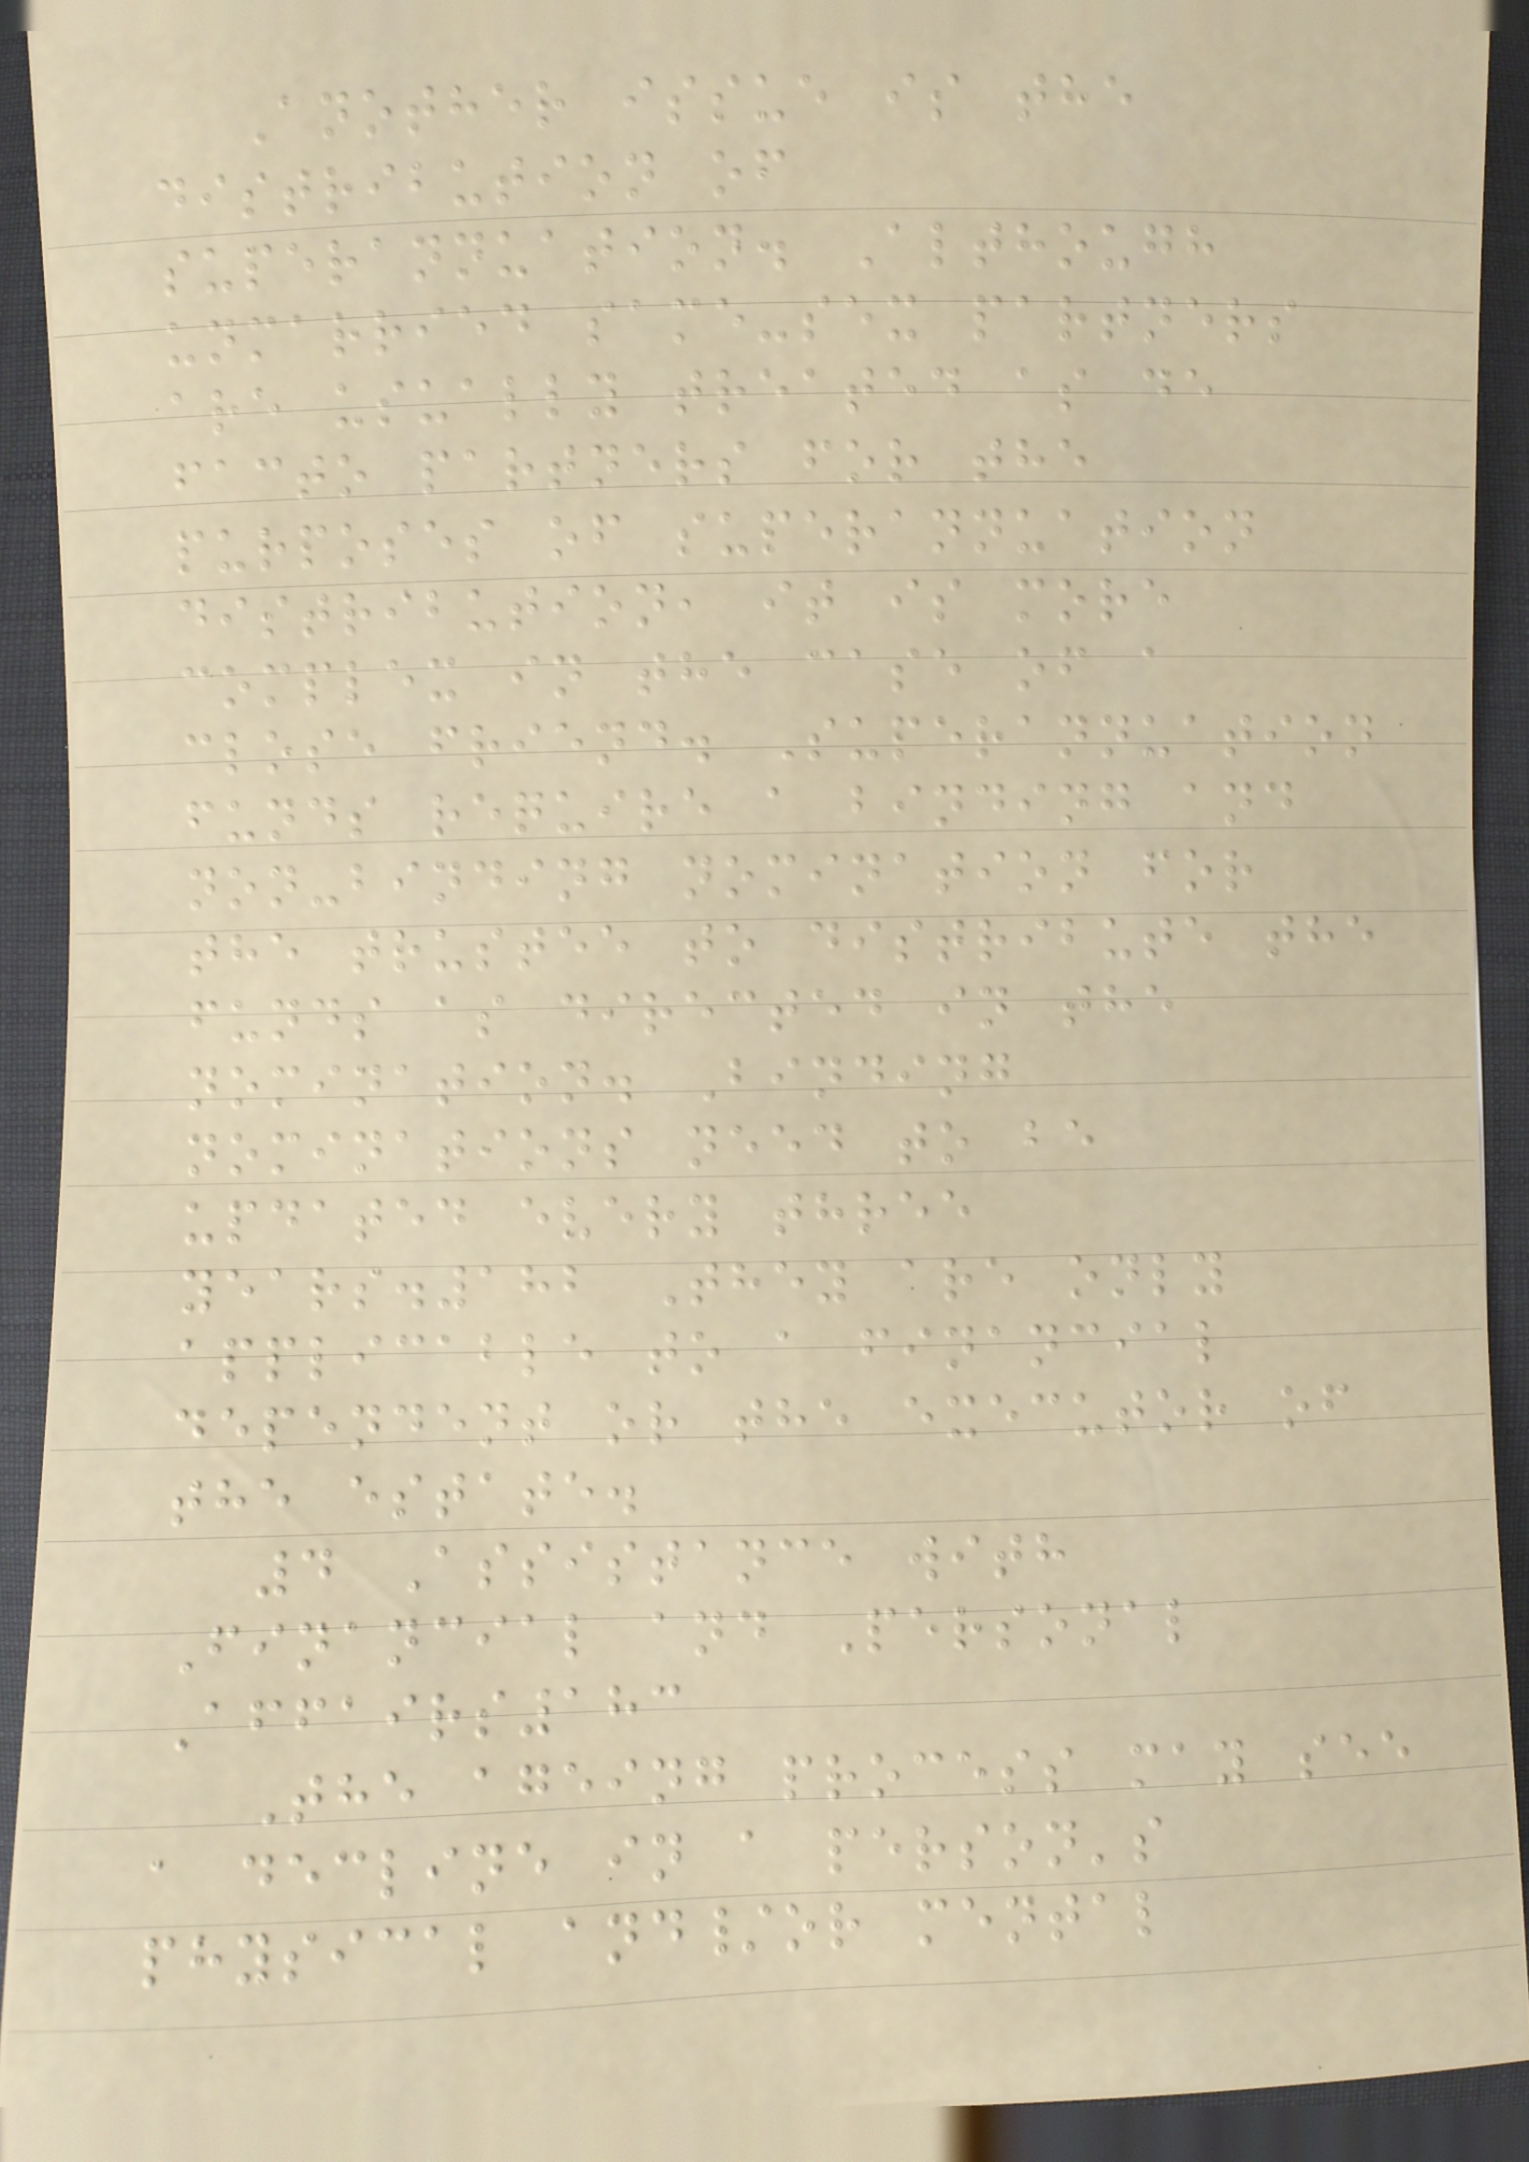Another issue is the
distribution of
superannuation. Although
unmarried same-sex partners
are usually treated as de
facto partners for the
purposes of superannuation
distribution, it is more
complex in the case of a
close friend. Superannuation
funds require a binding and
non-binding nomination for
the trustee to distribute the
funds as directed in the
nomination. Binding
nominations need to be
updated every three
years.182 They are only
applicable to a financial
dependent or the executor of
the estate.
4 Assistance with
Financial and Personal
Affairs183
The ageing process may see
a decline in a person's
physical and/or mental
